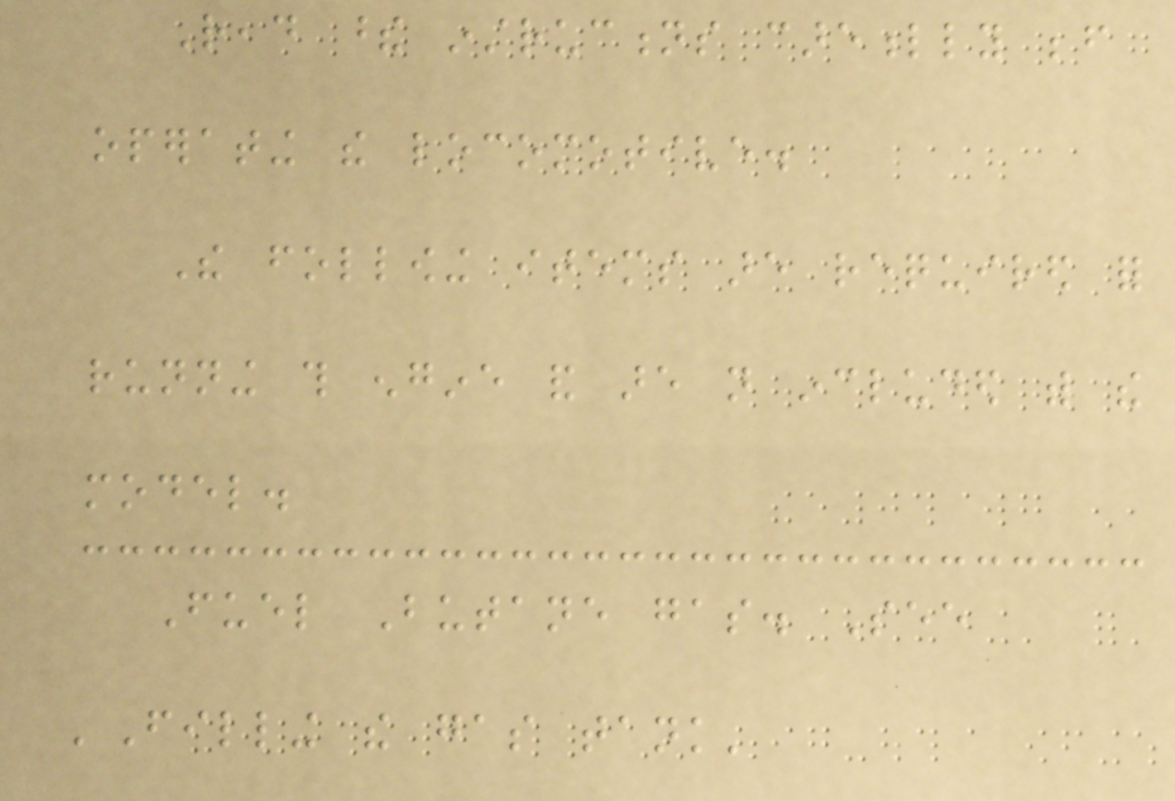Read these instructions carefully before
operating the locomotive.
The following items are required for
running this engine and are not included with the
model.
Fuel Butane gas. See
'Filling the gas tank'
